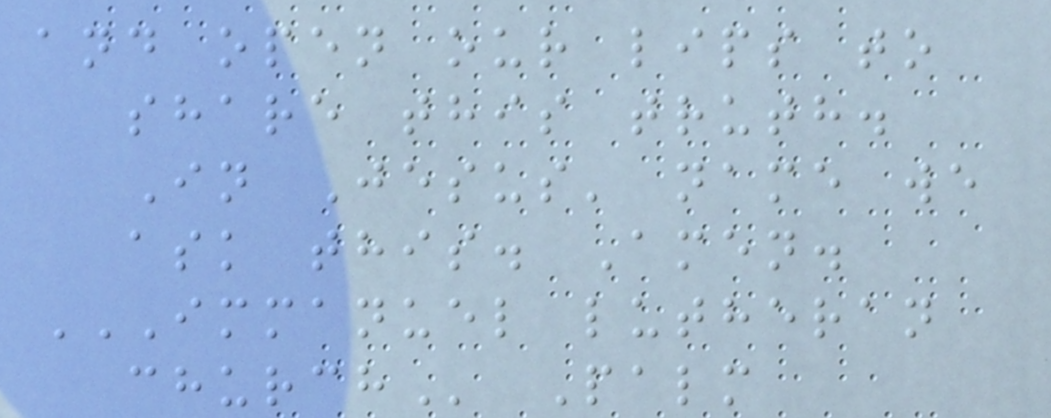and open our lips to
share this truth.
In Jesus' name we
ask this. Amen.
IMMANUEL LUTHERAN
CHURCH Palm
